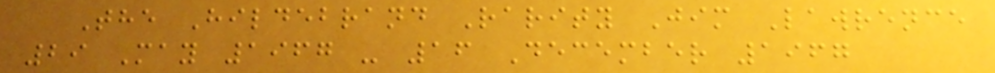The Hildebrand Rarity Jim Lawrence
29 May 1967 - 16 December 1967
